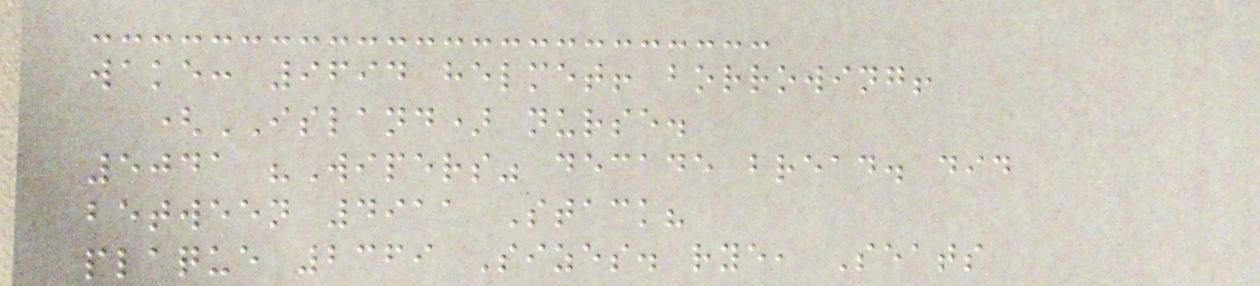wake: 9694 helmet! borrowing!
(ISLAND) nurse.
5041 "Wipers" decade bread. did
between 4911 Stack?
plaque 2369 Sizes. rye, Seats
